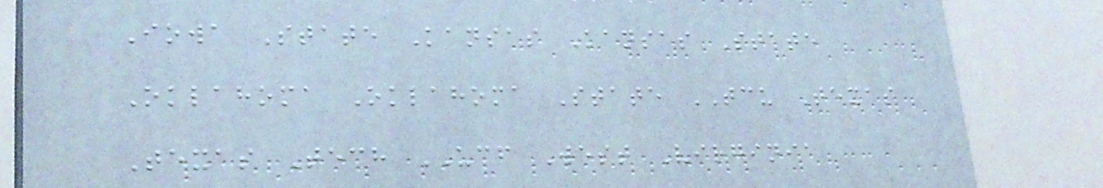Iowa State Kansas Kansas State
Oklahoma Oklahoma State TCU Texas
Texas Tech UCF West Virginia
